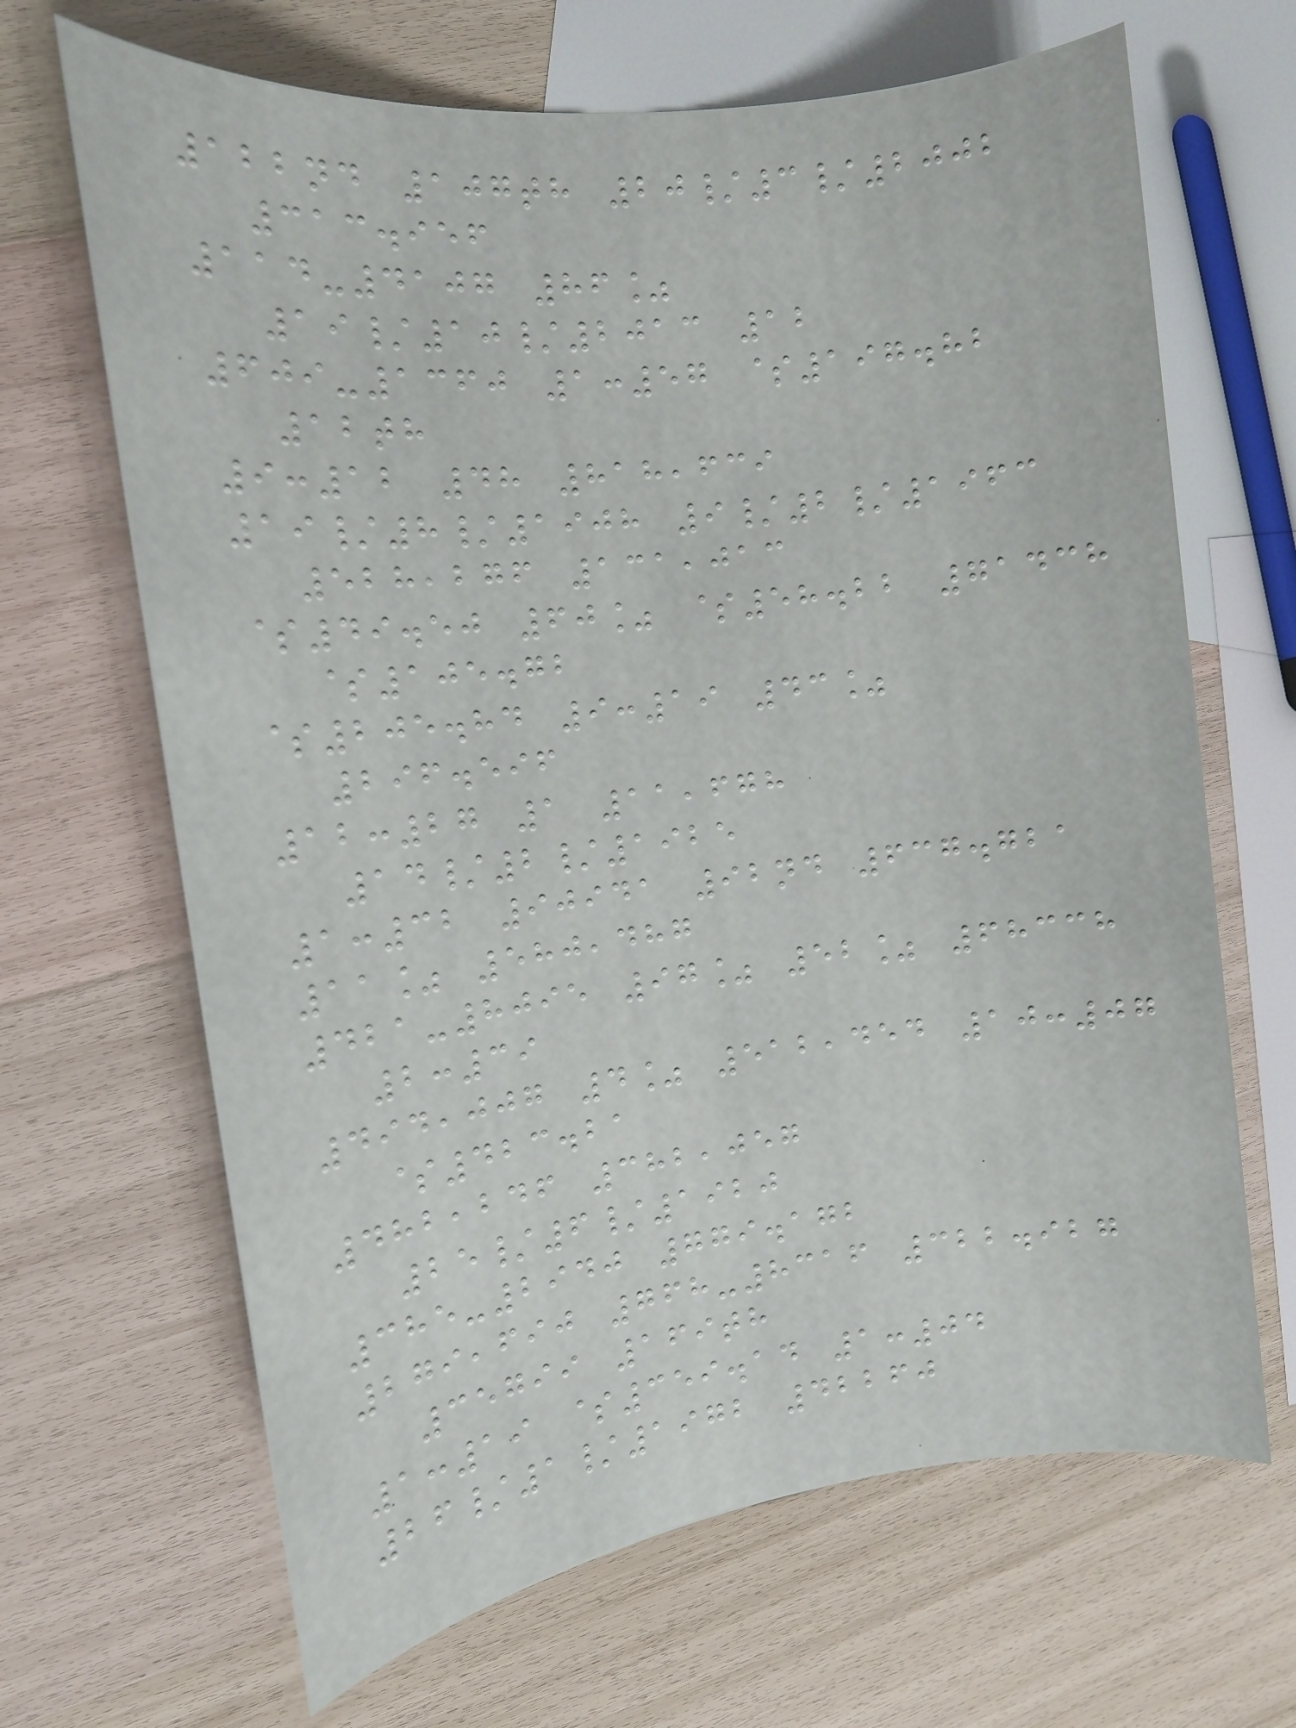122nd 107th 20/3/2002
313.956
114-4107 86%
19/10/2013 12
609-1360 1:57 $197.82
12th
9:12 48 818,639
19/8/1908 9/2/1963
528,276 131,013
$49.50 60% $58.22 71438
$105.72
$205.84 9:19 43%
296.596
12:27 1 11,678
14/2/1925
1:32 90941 92nd 637.721
11% 580,487
421-8095 97% 52% 68338
2:39
494,007 4% 512,454 10:07
$423.21
482,246 382,057
25/6/1920
385-2940 779.172
279,690 768-8316 322.927
35799 169th
1:19 $359.14 1:04
26/1/1972 42260
